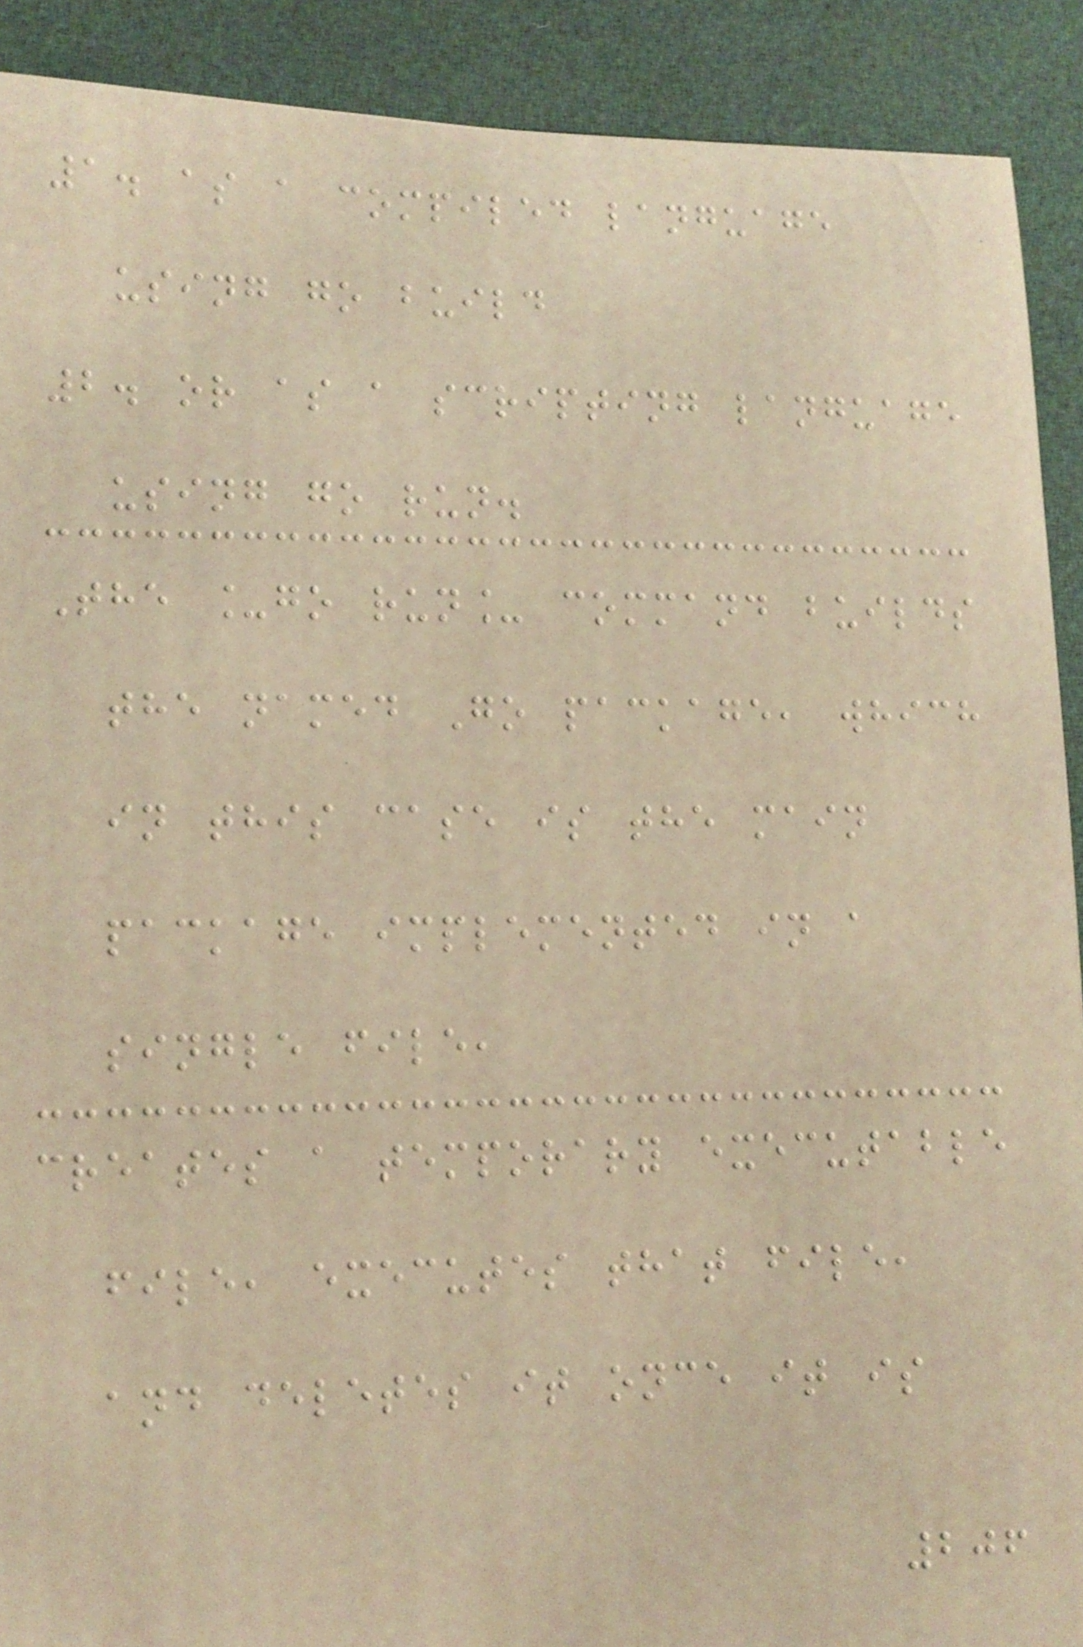1. as a compiled language
using go build
2. or as a scripting language
using go run.
The _go run_ command builds
the named Go package, which
in this case is the main
package implemented in a
single file,
creates a temporary executable
file, executes that file,
and deletes it once it is
206
